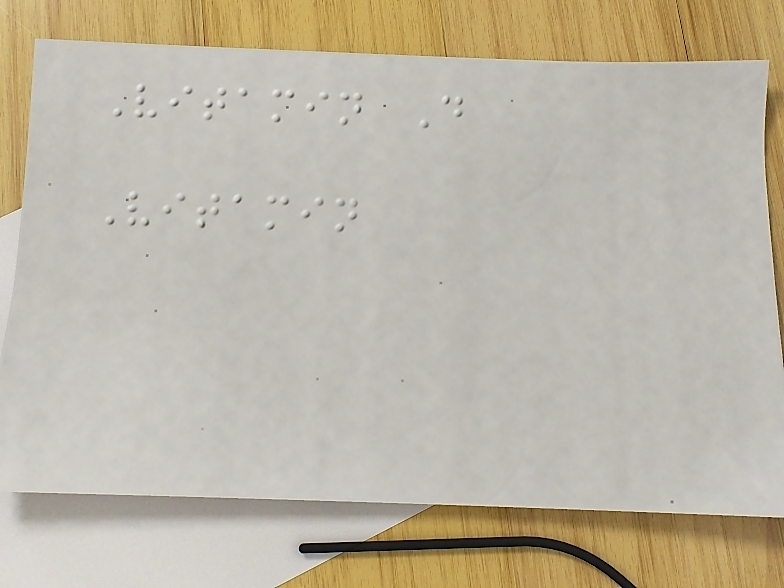Vitamin D
Vitamin
